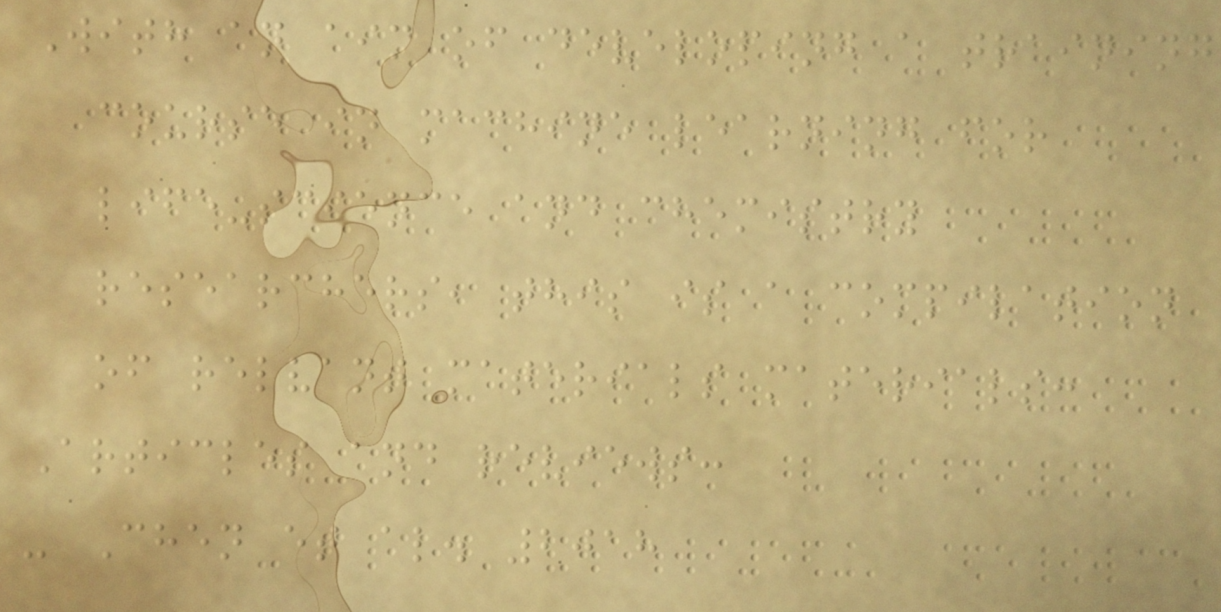With an aim of developing a training
course in machine learning for
life-science and chemistry
researchers, this is a compilation
of relvant materials materials:
Articles and reviews:
- Chen et al. 2018
